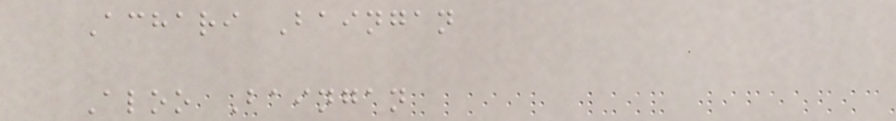Achari Baingan
Aloo Baingan
